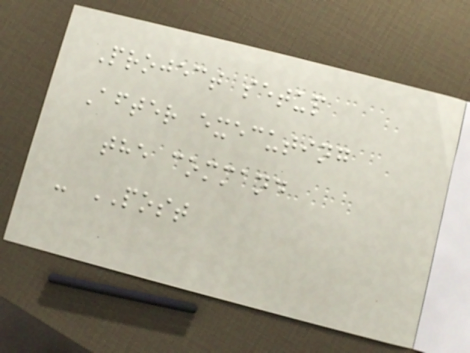Project setup
After executing
the command
- POST
